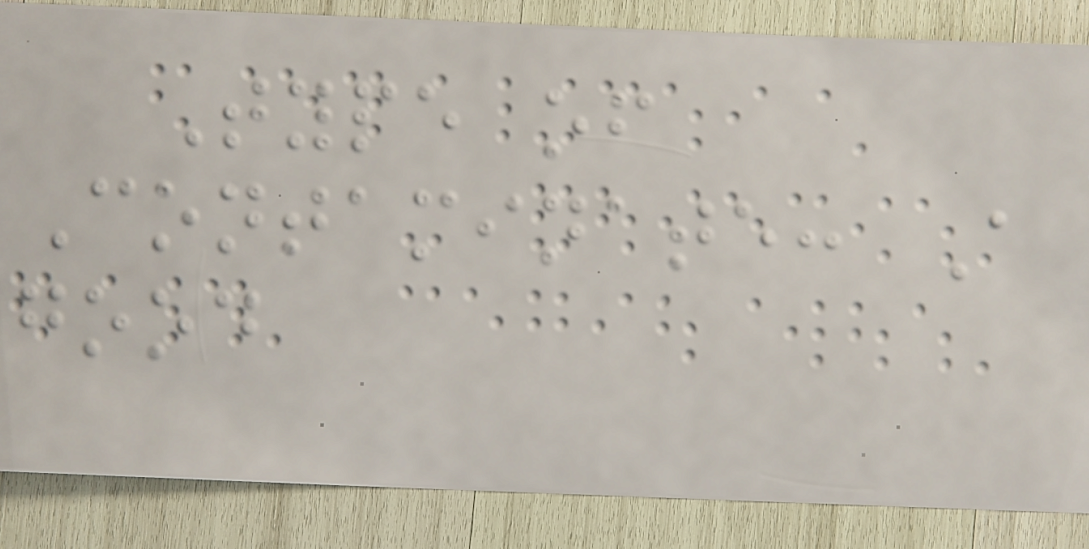Type of
Contaminate: A
good
